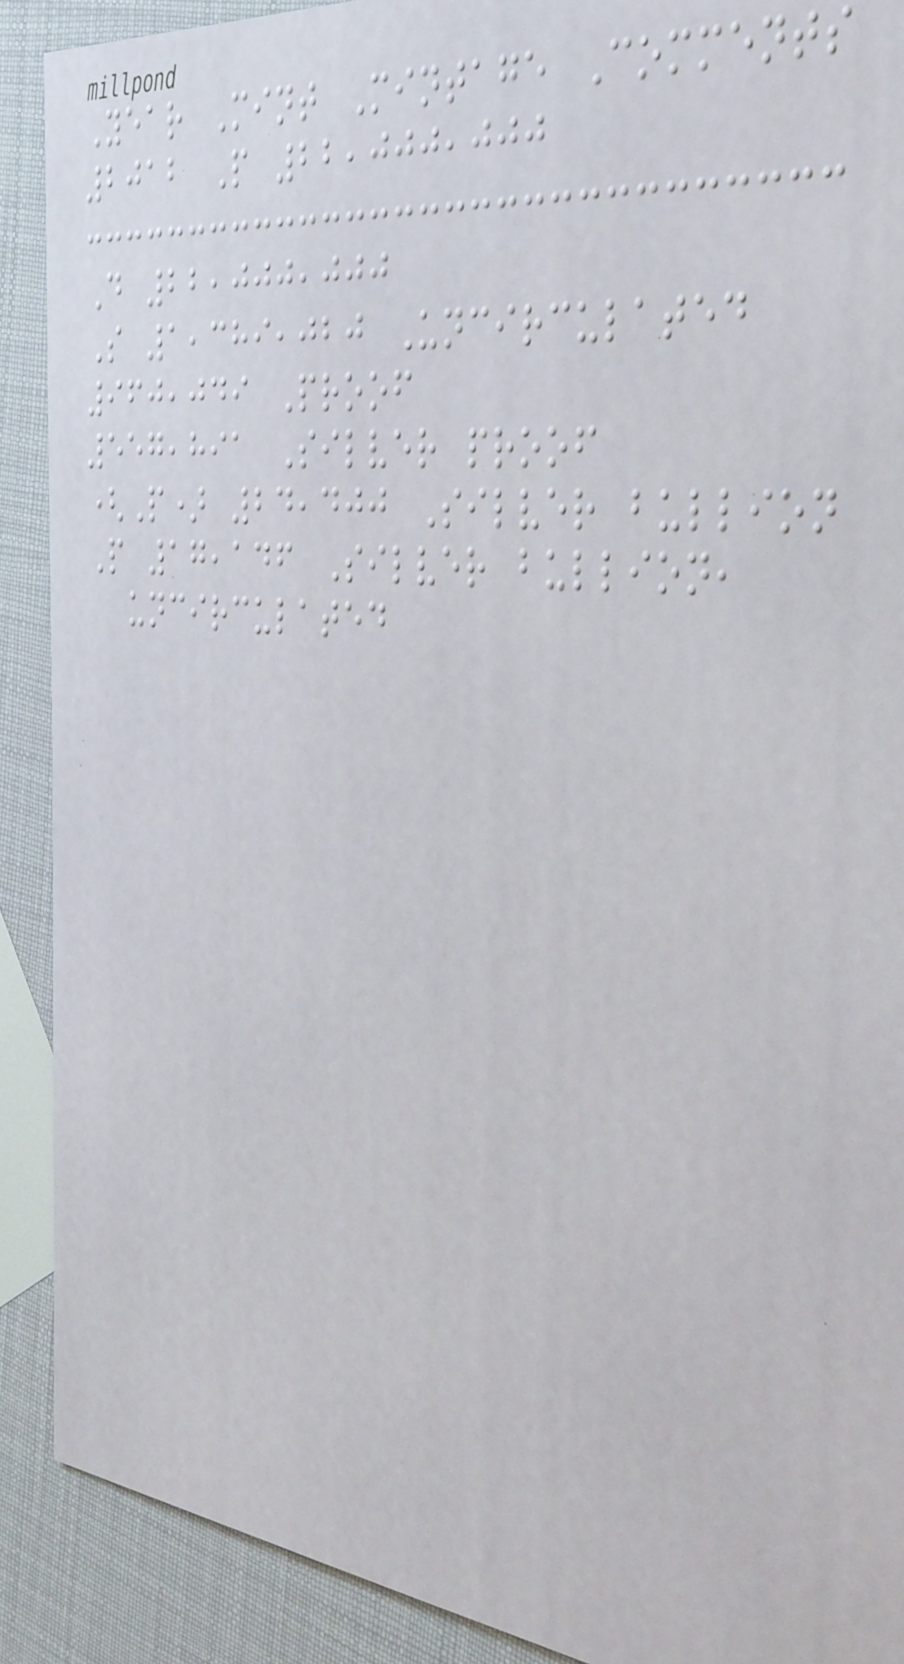Year Mint Mintage Comments
2012 P 22,000,000
D 22,000,000
S 1,389,020 Uncirculated
960,049 Proof
557,891 Silver proof
(P) 24,400 Silver bullion
P 17,146 Silver bullion,
uncirculated
